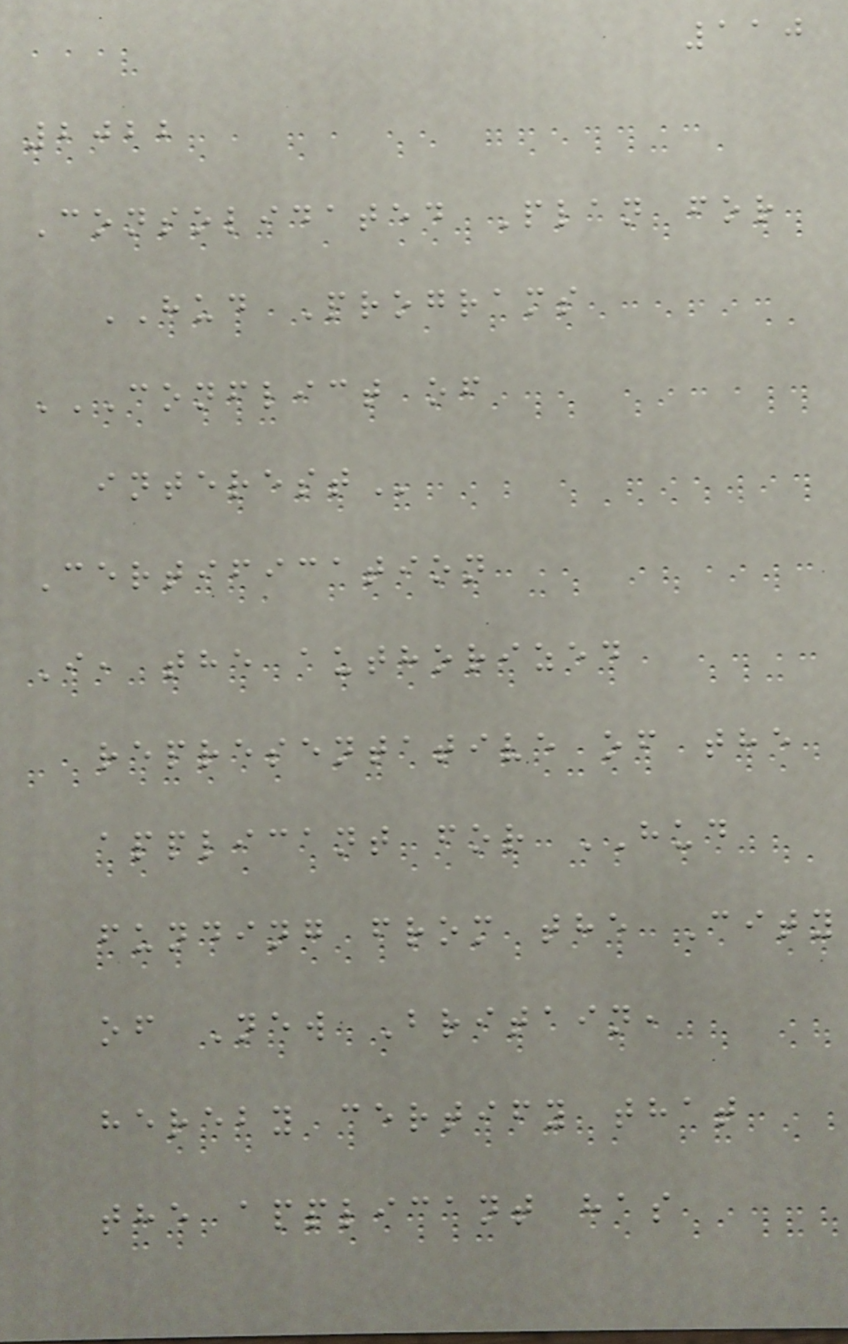110
2022
Consolidated Plan for
HUD Programs
CONFLICT OF
INTEREST
Certification
I, the authorized
representative of the
applicant for HUD
funding from the City
of New Britain,
hereby certify that
the applicant has
